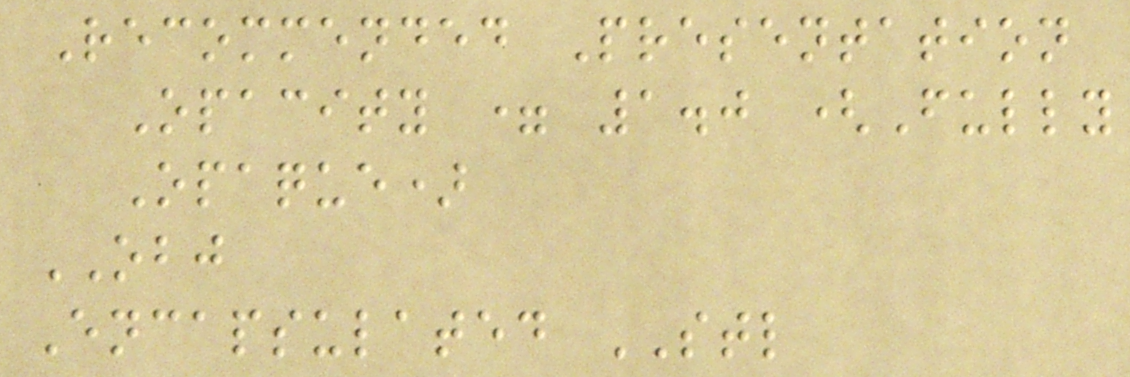Recommended Presentation
Opacity = 1.0 (Fully
Opaque)
OBJ
Encapsulated STL
